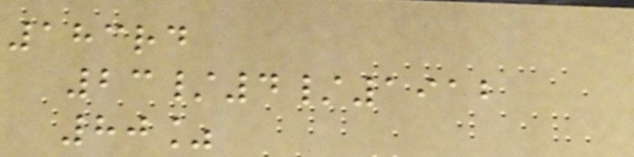183rd
23/4/1912
80%
